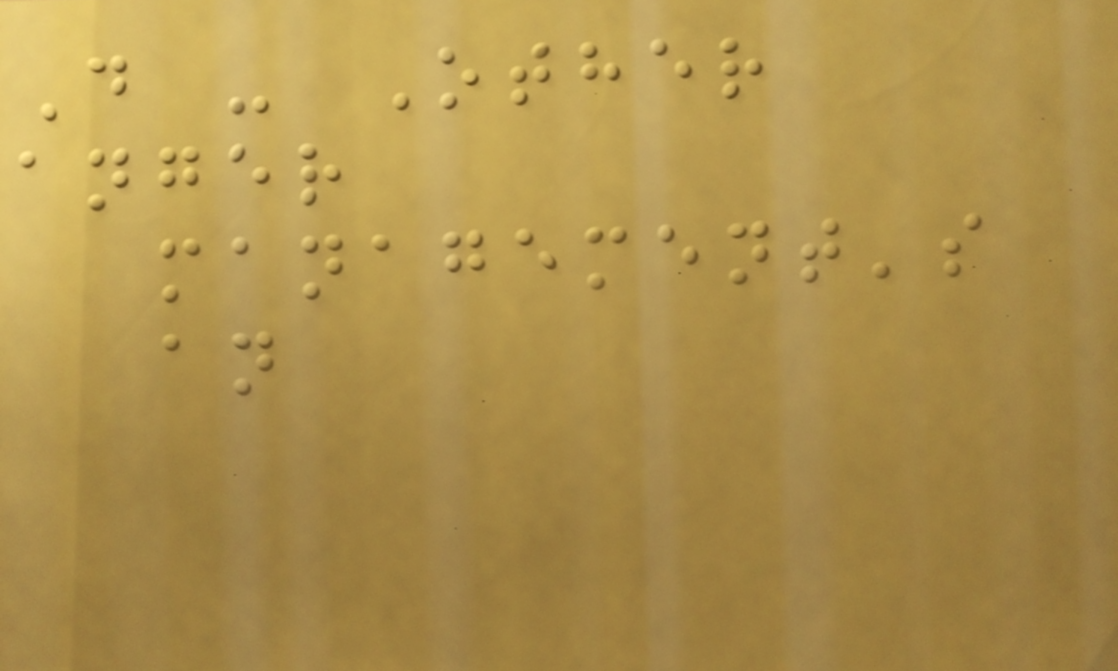D - Other
anger
management's
an
